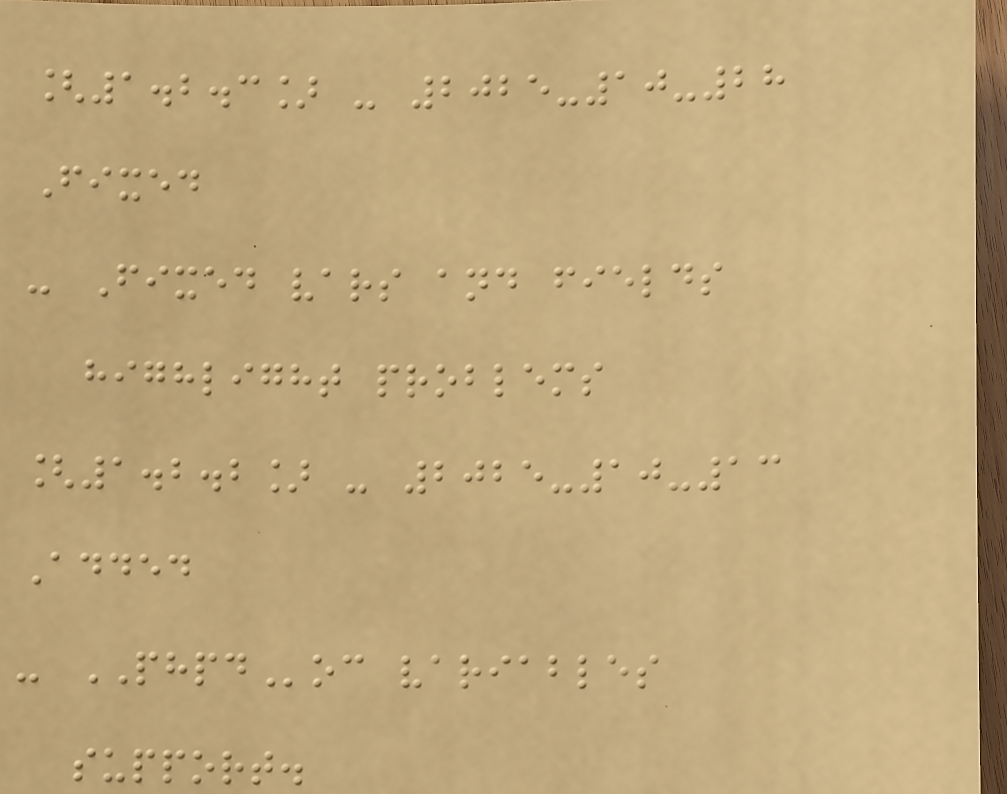[1.2.3] - 2025-10-28
Fixed
- Fixed vars and fields
highlight problems
[1.2.2] - 2025-10-13
Added
- PHPDoc variables
support.
